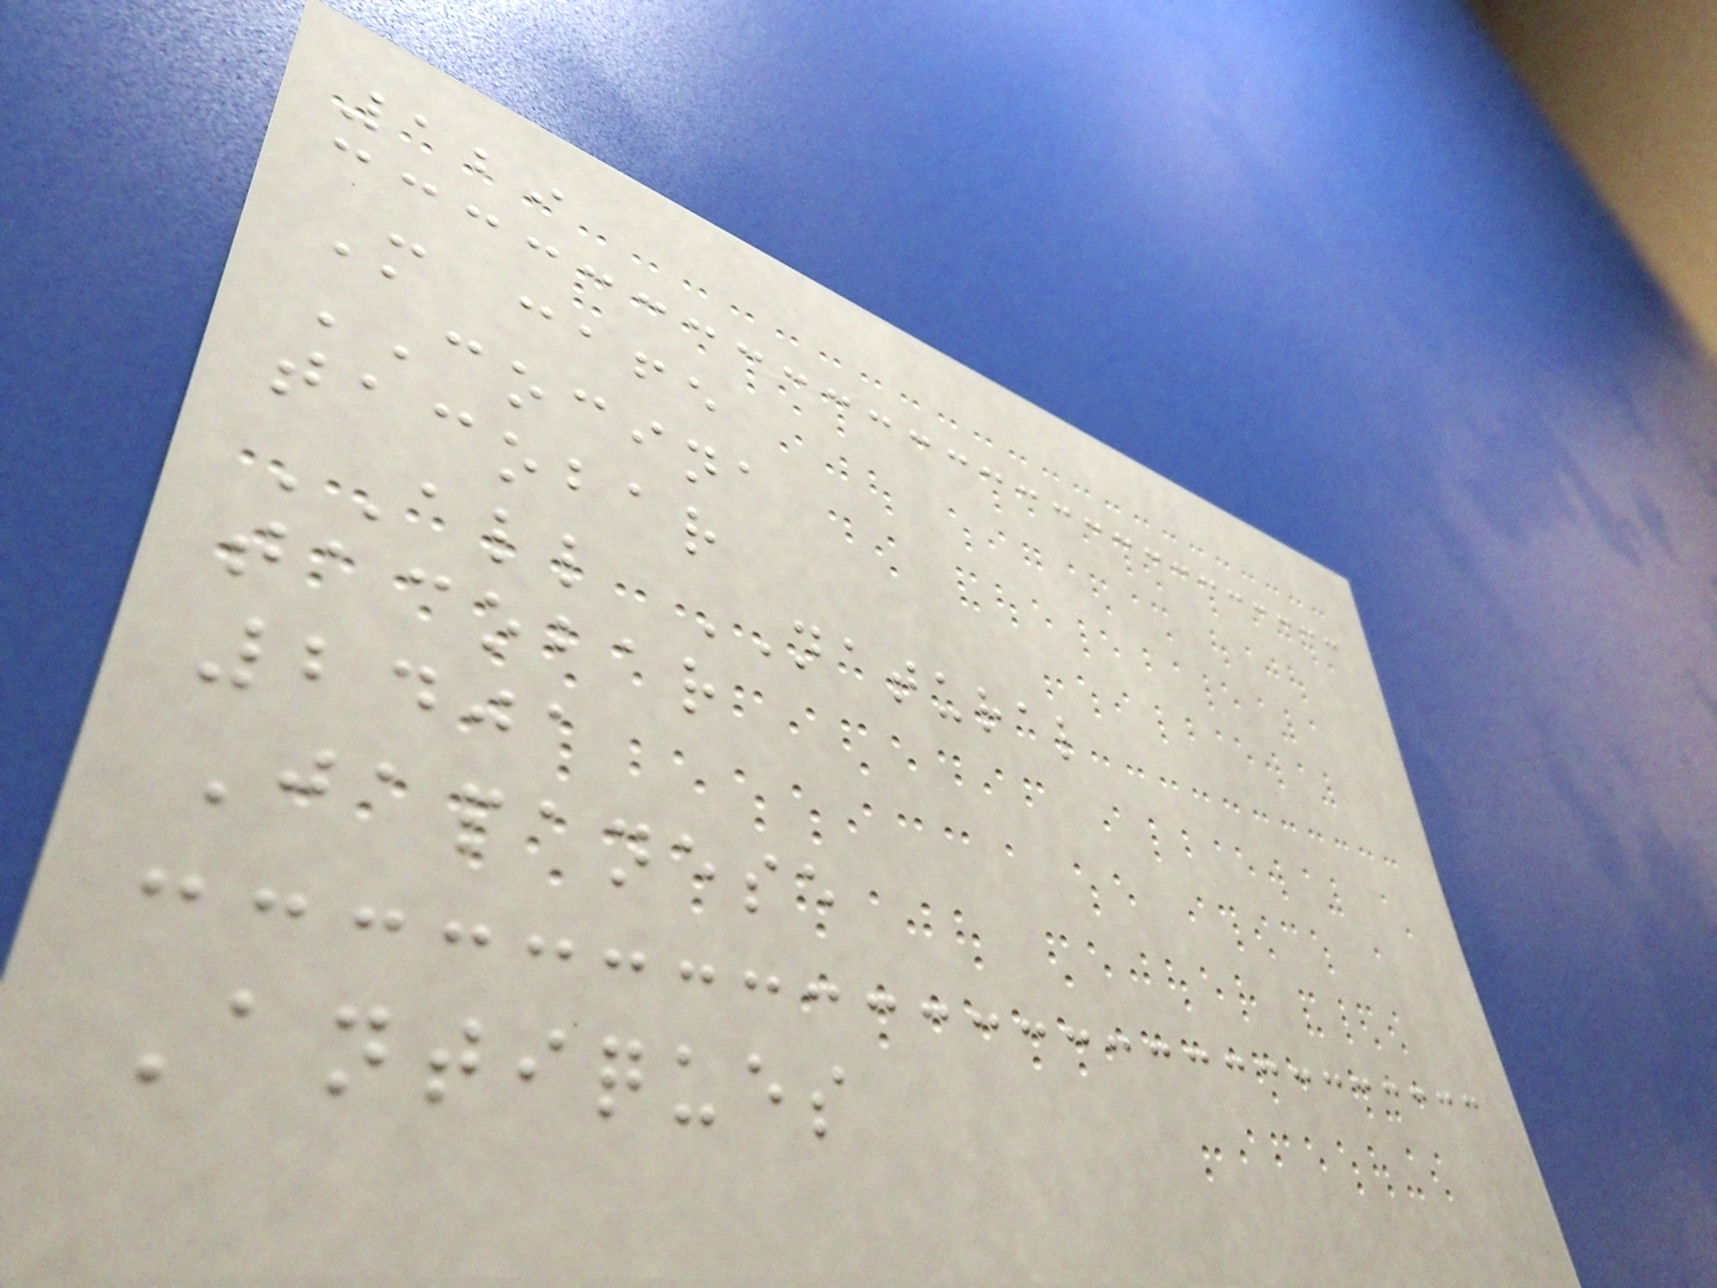129
M cafe
COCINA
tacobar
ALL NATURAL
tacobar
2401
Japanese
Antiques
